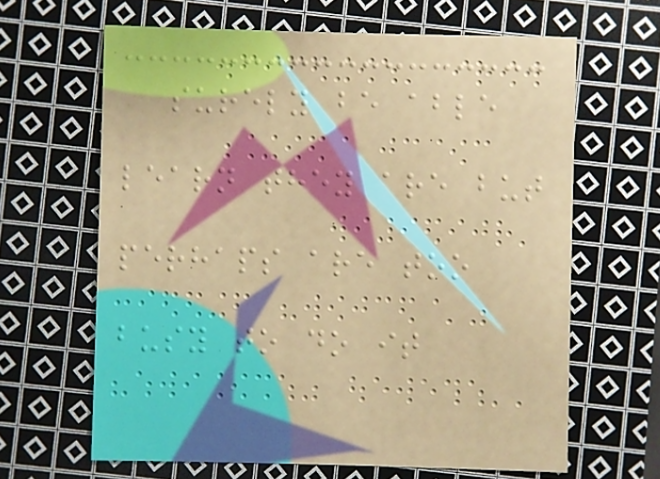surely be able
learn they are but
perhaps are too
busy to do it
